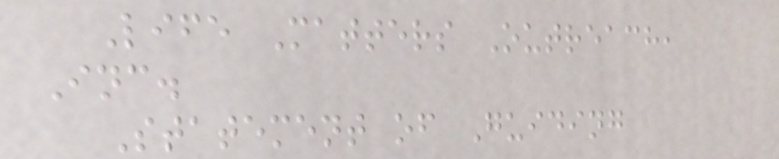Life Matters Outreach,
Inc.
Statement of Guiding
